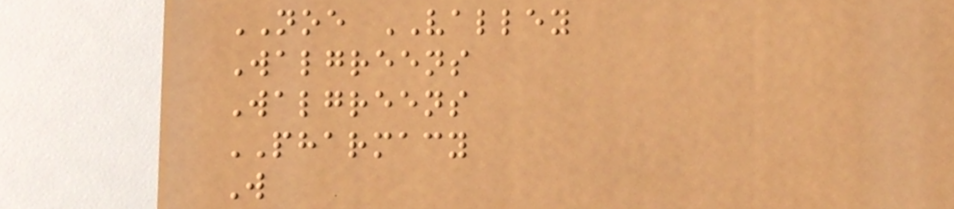NOE VALLEY
Walgreens
Walgreens
PHARMACY
W
